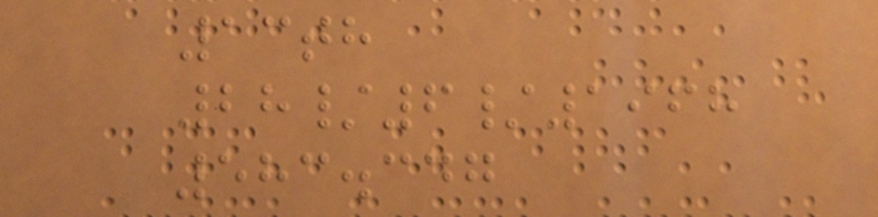13th
28/6/1968
583.347
